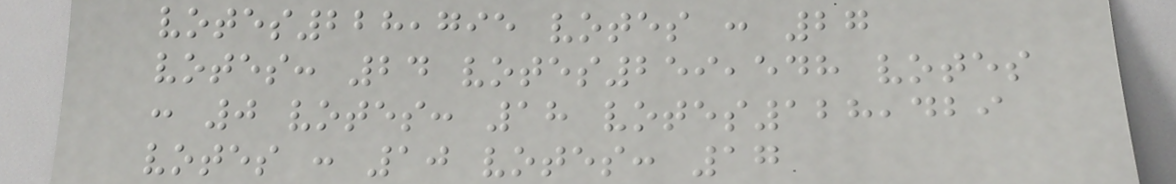votes228,795 votes : 27
votes: 24 votes259,548 votes
: 0 votes: 18 votes128,429
votes : 10 votes: 17
